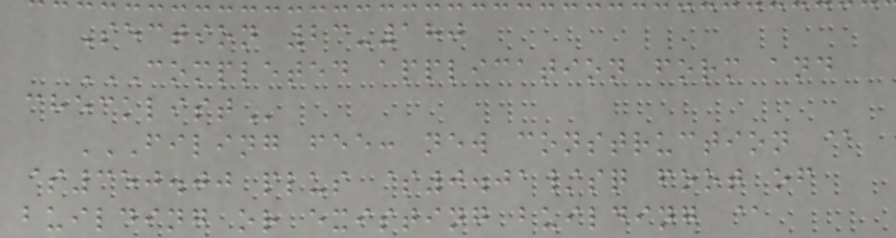Section 23-180
COMPLETED APPLICATION FORM AND
CHECKLIST
FILING FEE: NEW CONSTRUCTION @
$350.00 PLUS $0.01/SQ FOOT OF
BUILDING OR EXISTING BUILDING @
